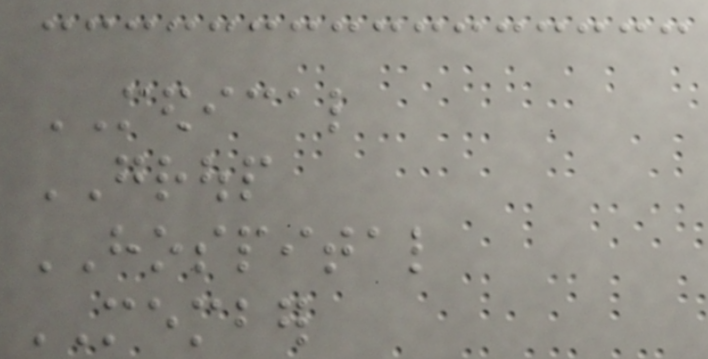MEDICAL
GROUP
HOSPITAL
MEMBER
